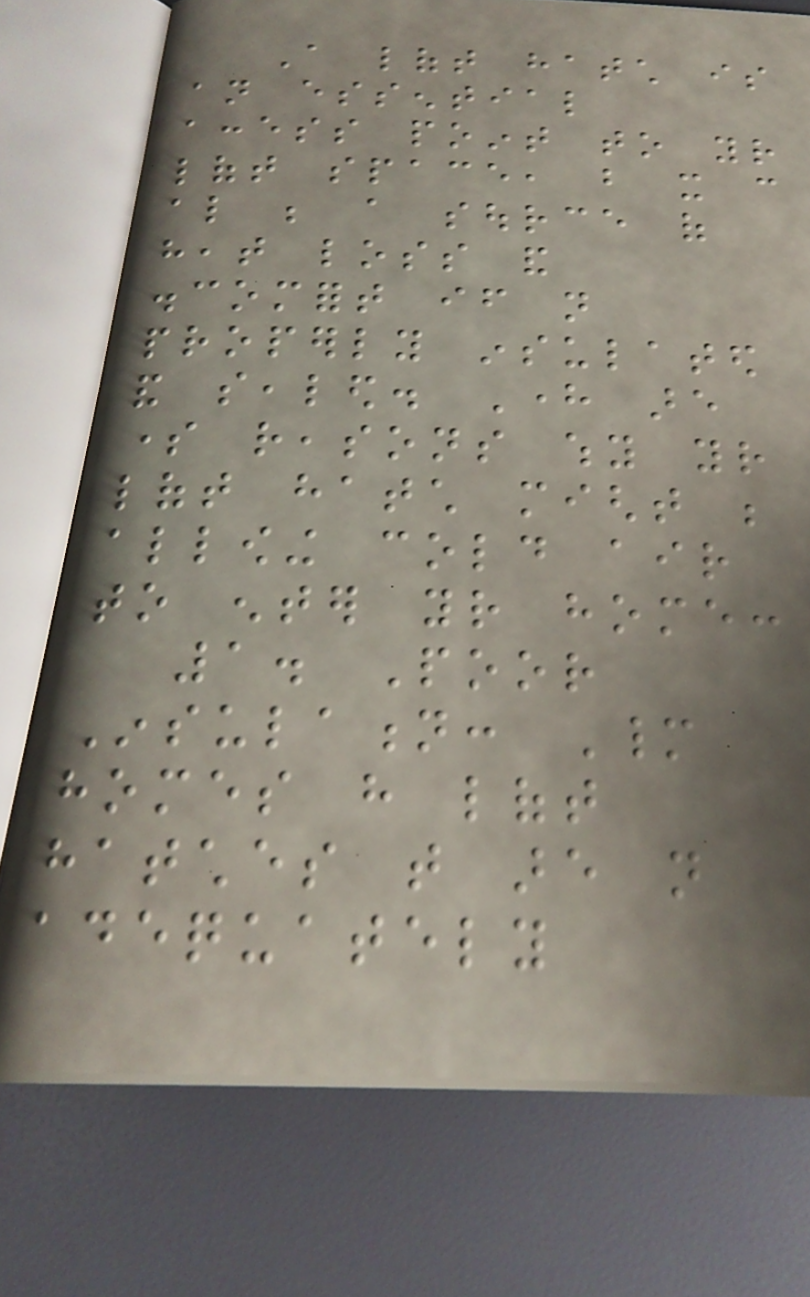A loft hatch is
an essential
access point to your
loft space, but it can
also be a source of
heat loss and
discomfort if not
properly insulated
and sealed. Here are
some reasons why your
loft hatch might be
allowing cold air
to enter your home:
1. Poor
Insulation: Many
homes have loft
hatches that are not
adequately
